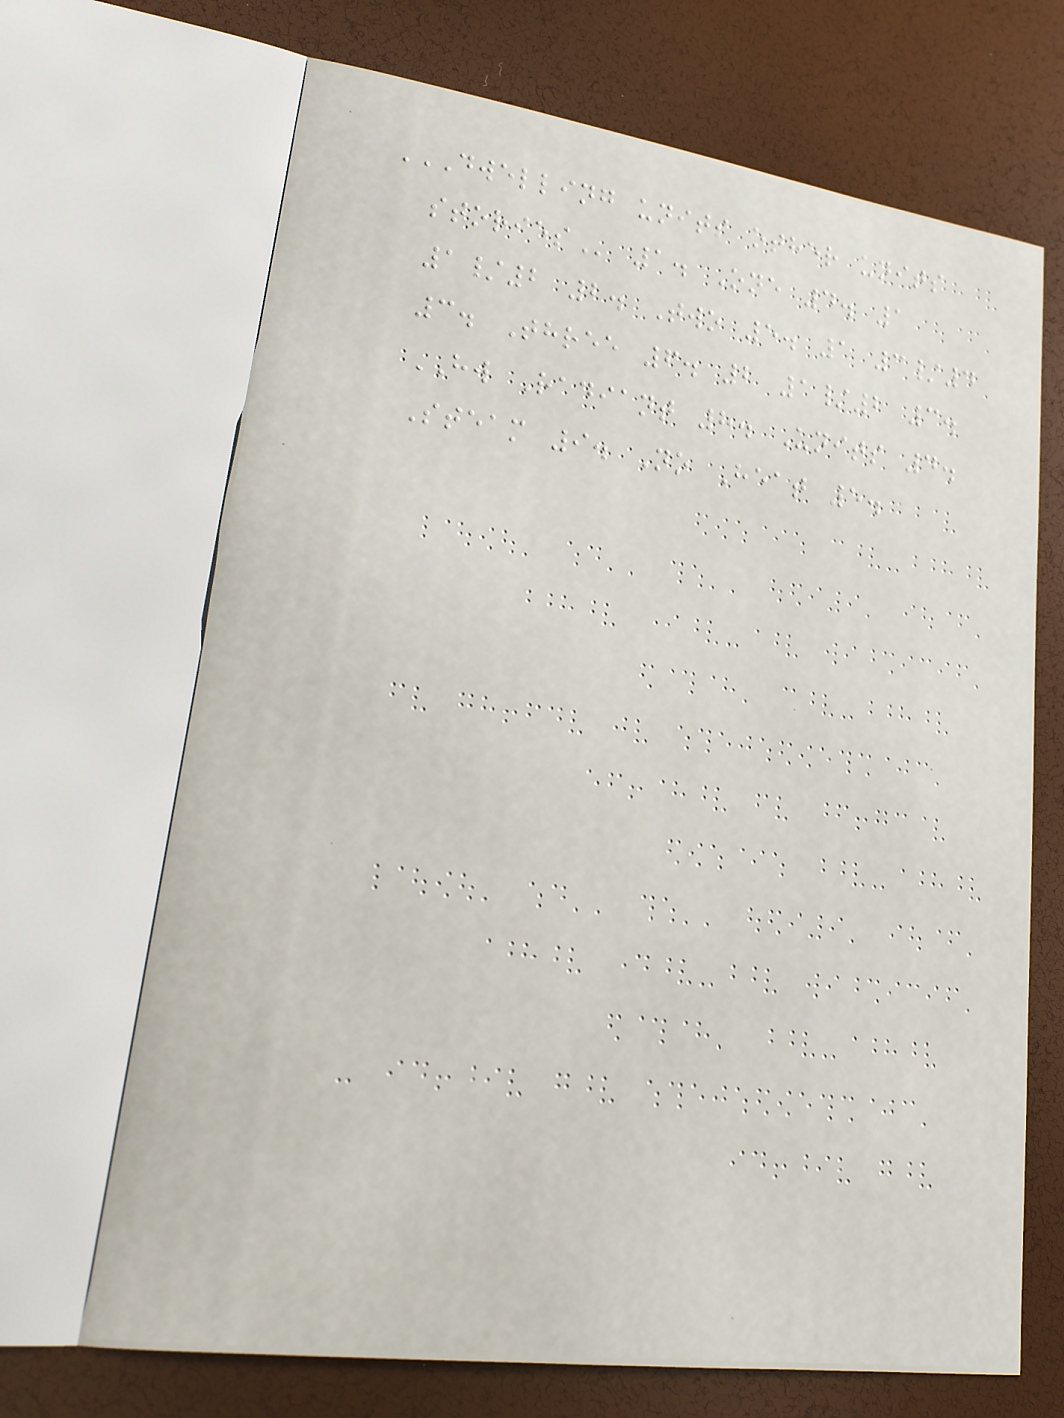DWELLING UNITS OTHER UNITS
STORIES 1. One 4. 1
1/2 2. Two 5. 1 3/4
3. Three 6. 2 1/2 3.
HW Radiant 8. Units 4.
Steam 9. No Heat 5.
